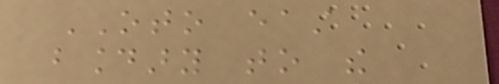OTO east
boundary to the
